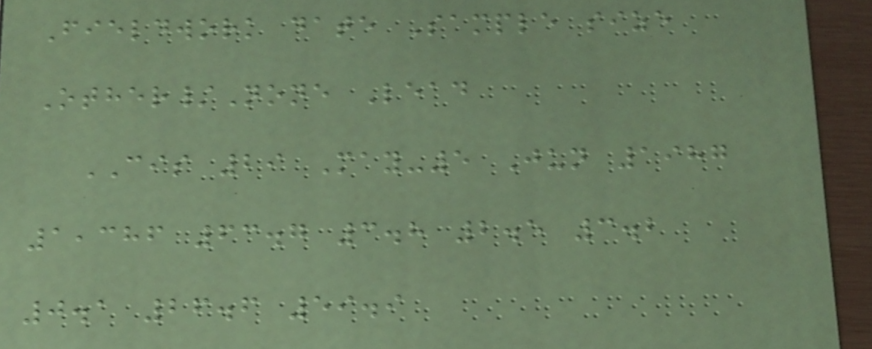Fieldwork date Sample size
Other/None Lead
CIS 29 May-5 Jun 1987
1,386 63.7 3.8 2.5 3.2
0.1 26.6 59.9
